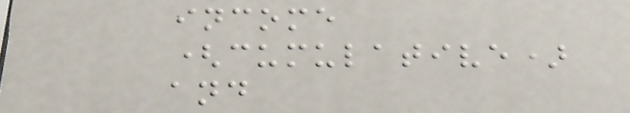income
(cumulative)
and
